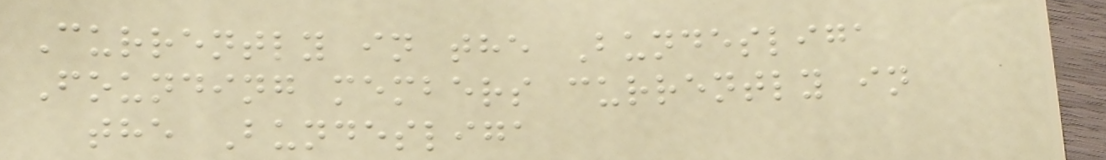Currently in the Bundesliga
Founding members currently in
the Bundesliga
